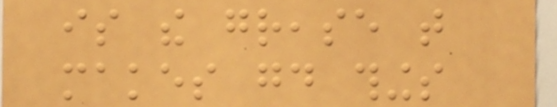is the grease that
makes good things
